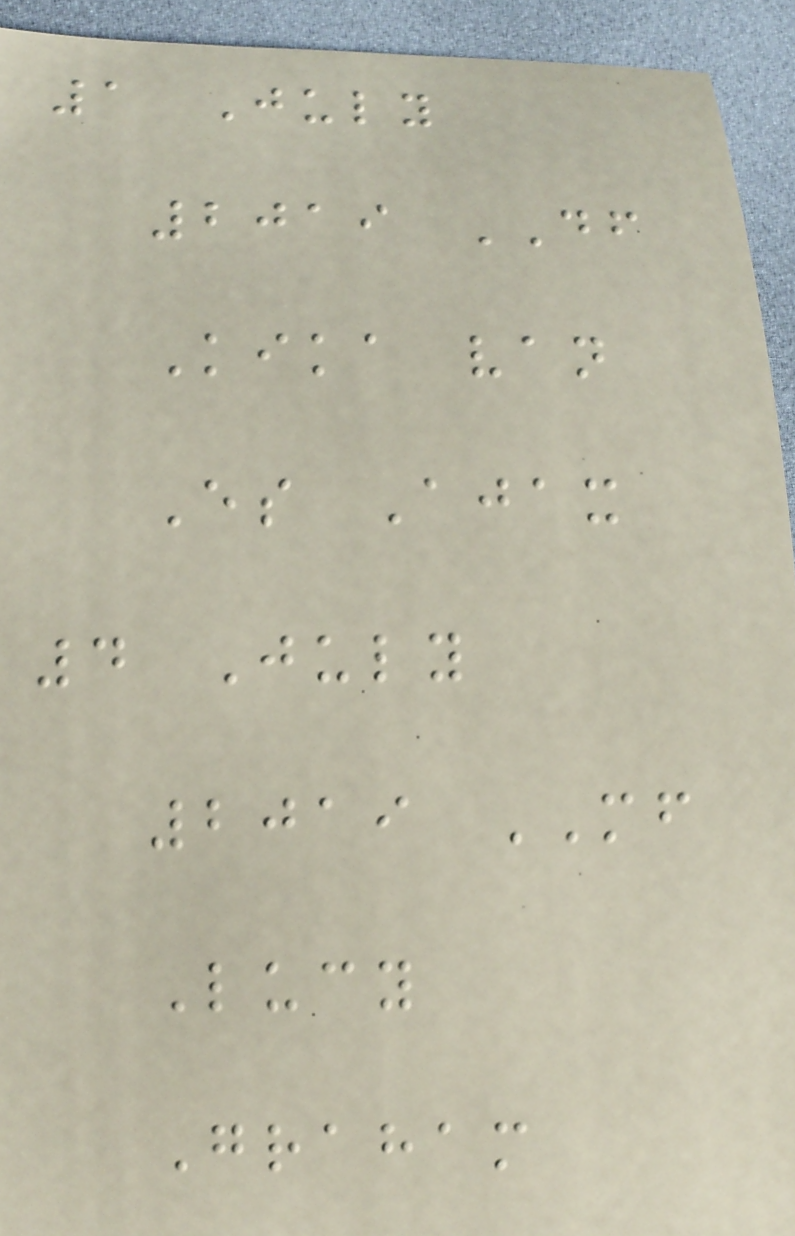1 July
2019 DF
Kika van
Es Ajax
4 July
2019 MF
Lucy
Graham
